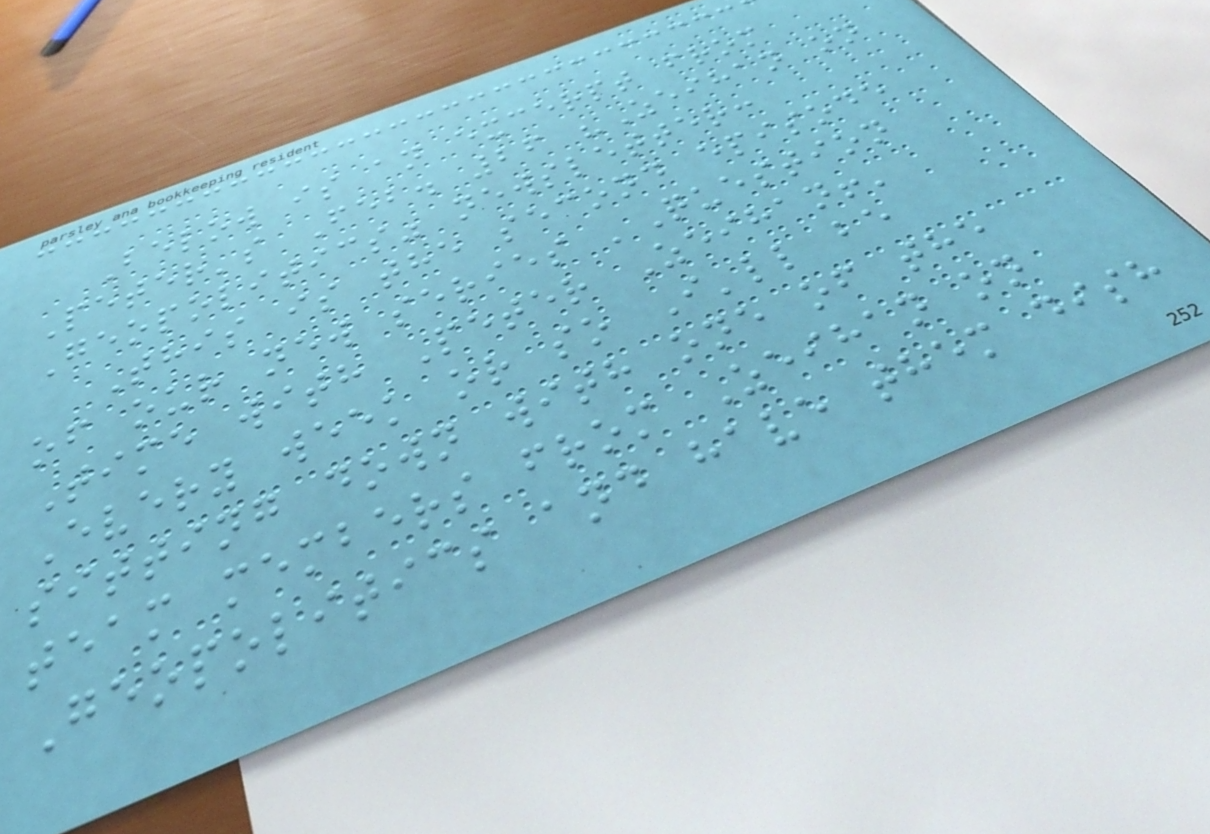Below is an excerpt from
Peter's Feb. 26 "Zeihan on
Geopolitics" newsletter:
This is the second episode
of our new series 'Question
Time with Peter Zeihan!'
Every week or so I'll be
sitting down with one of the
team members from Zeihan on
Geopolitics and have them dish
